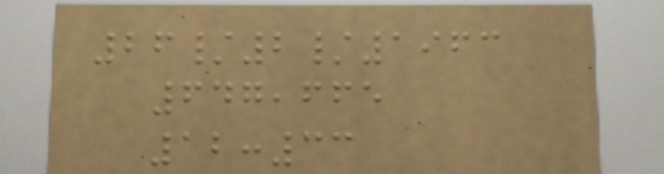26/2/1963
647,665
12:33
